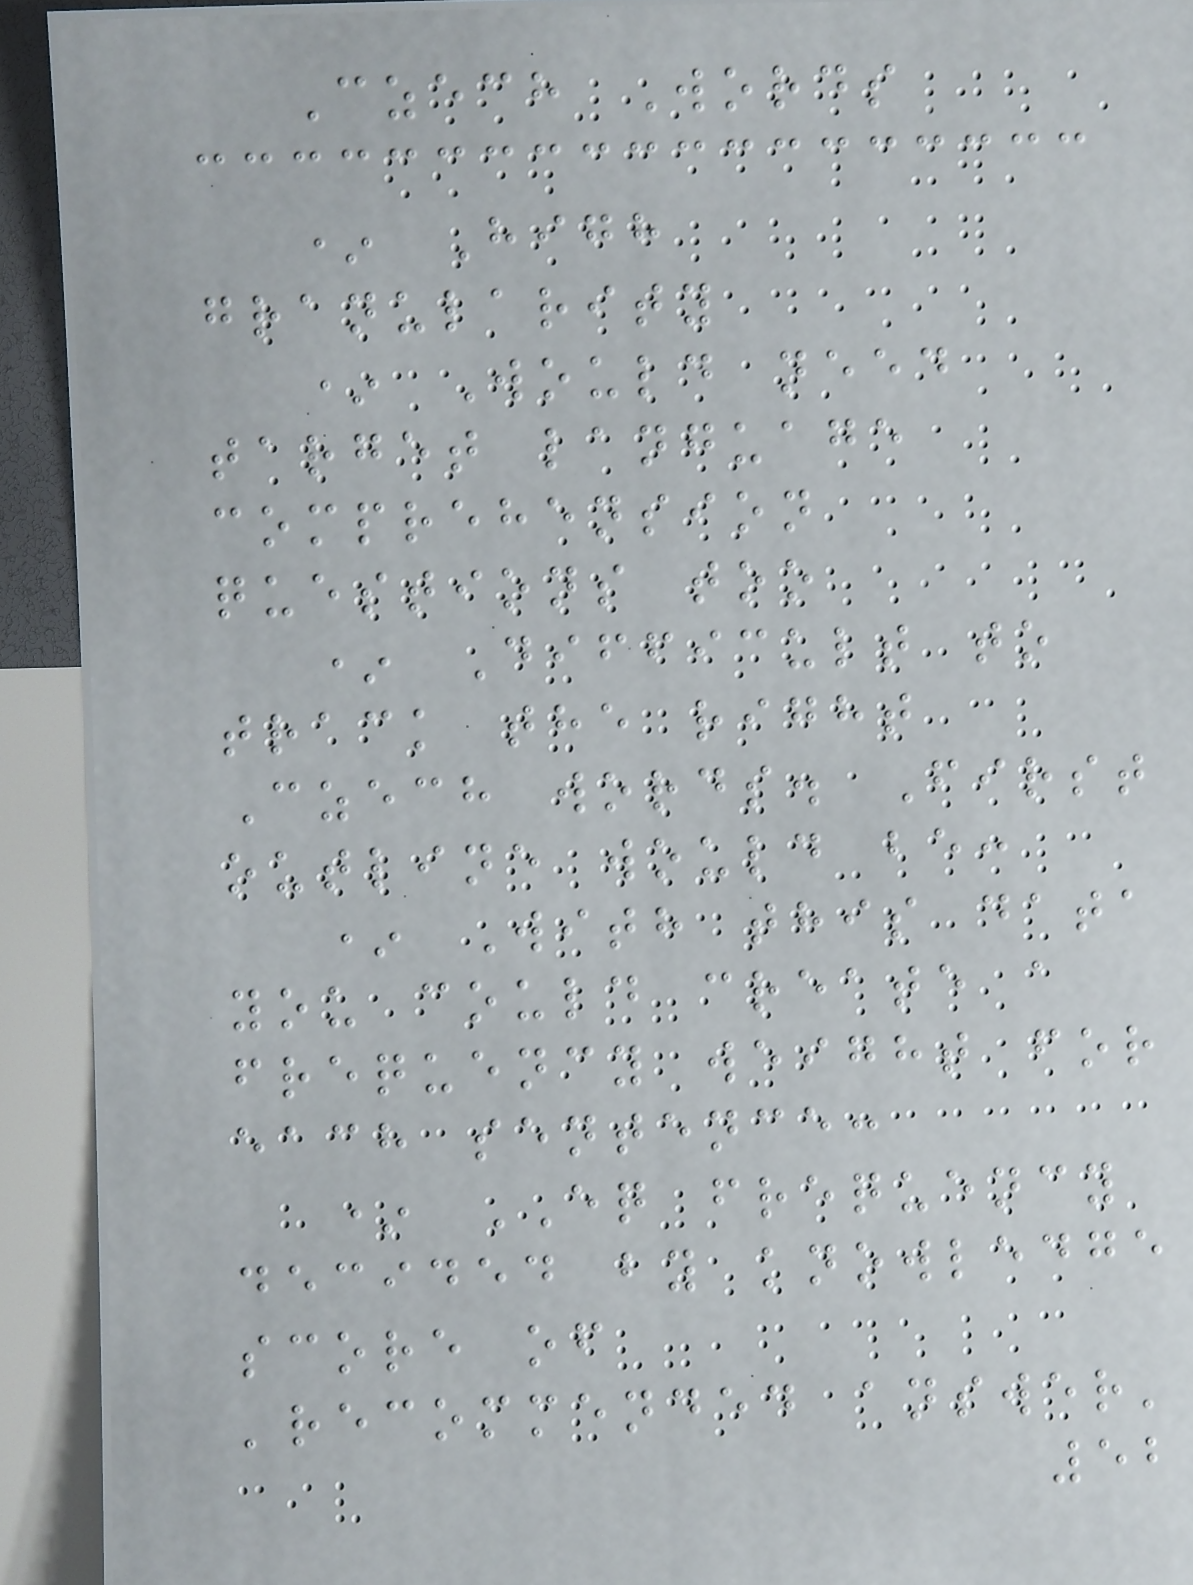Czech Words
* High
granularity
* Would need
target language
comprehension
questions too
* Difficult to
track the right
Czech words. First
outline would be:
* With this data
you could create a
frequency weight for
each sentence:
* EQ frequency
decided by knowledge
score of
'recommended answer'
52
